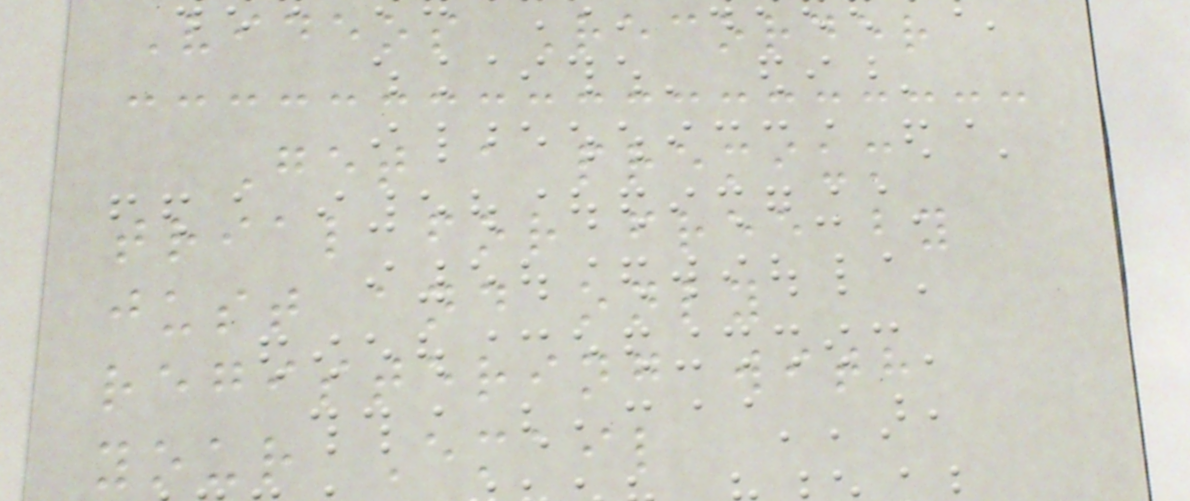Videos Recorder
Get a premium
trial for free by
just and only
registering with
your Email
